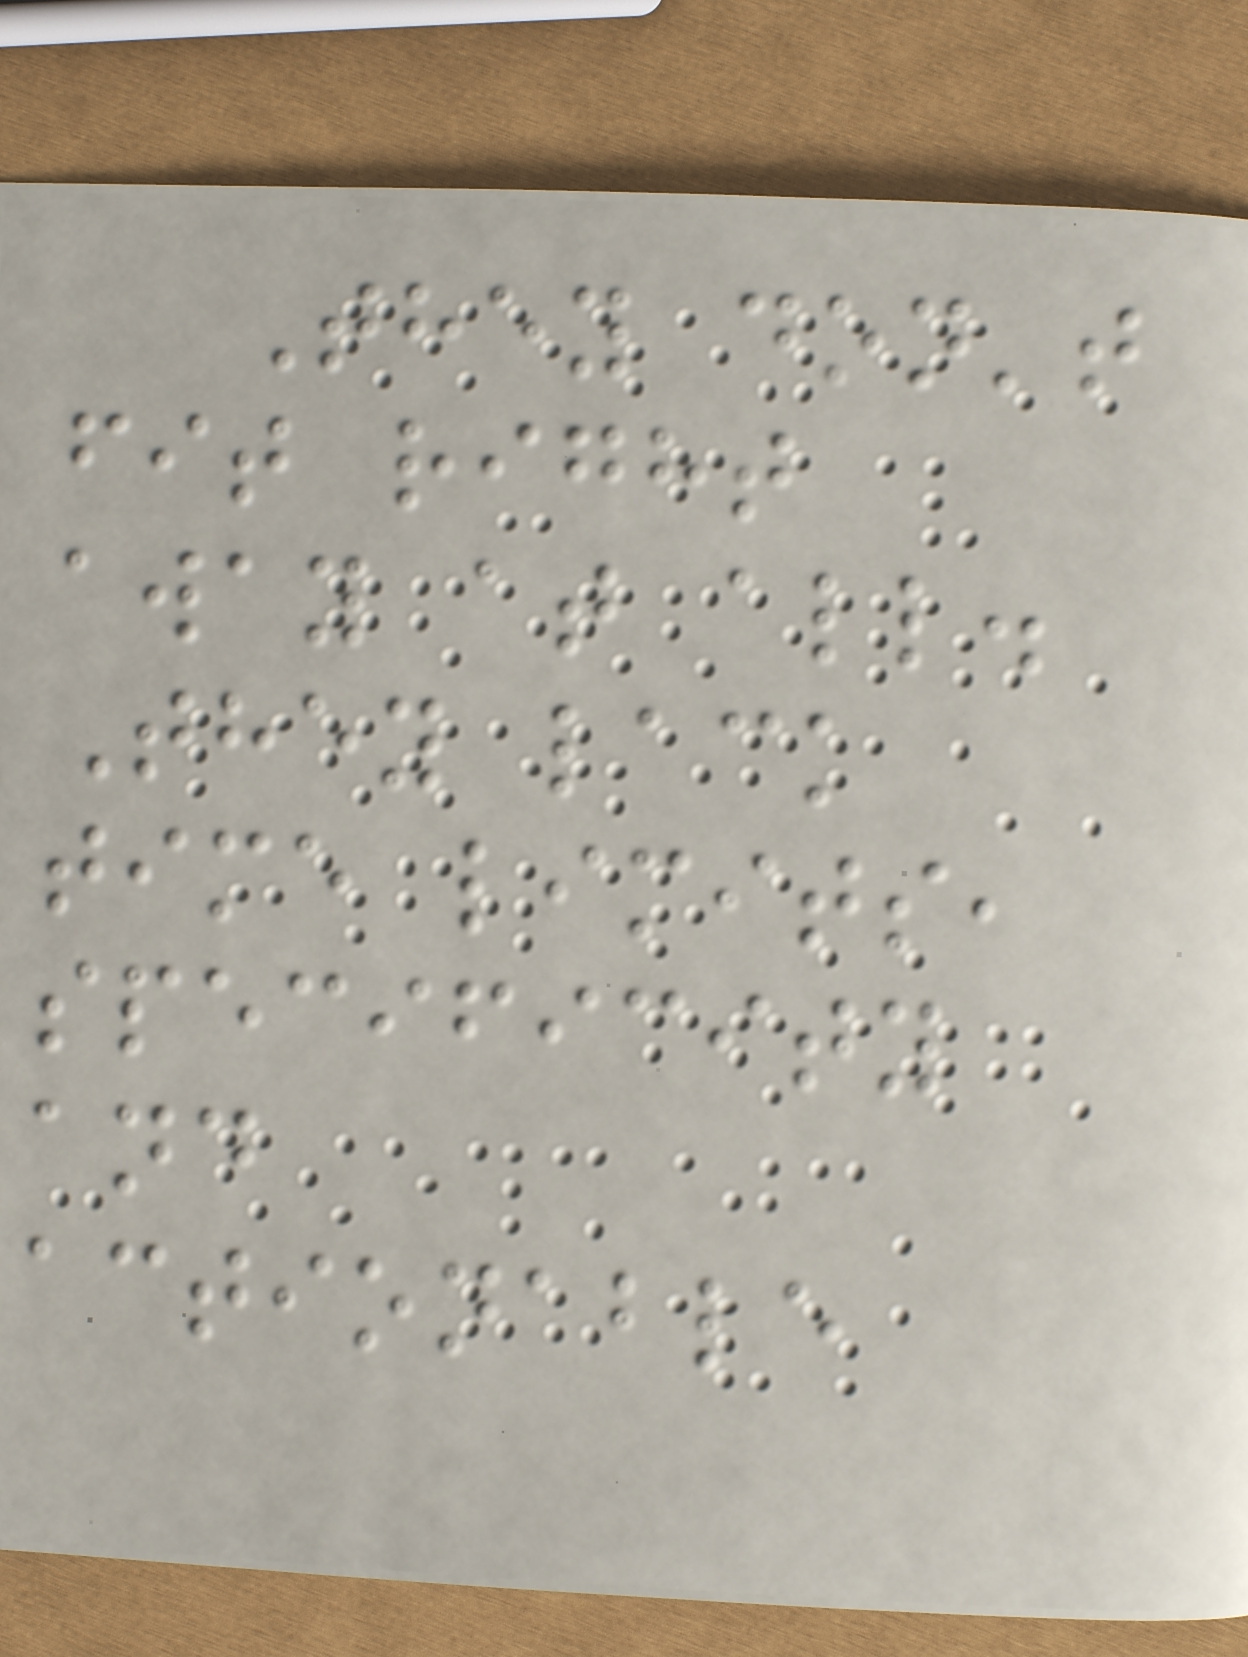They don't
fit right
away at all.
They lack
time limits,
specificity
and
actionable
